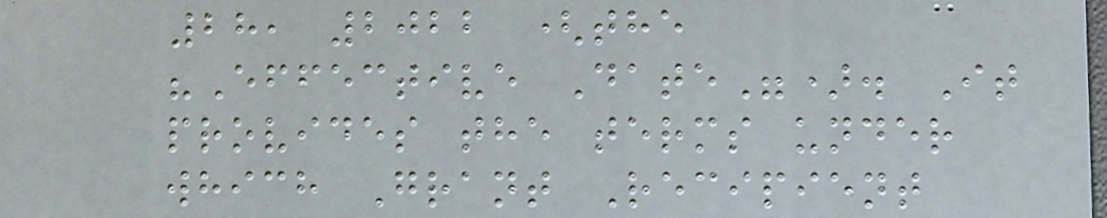28, 2022 (the
"Effective Date"). It
provides the terms under
which Grant Recipient
